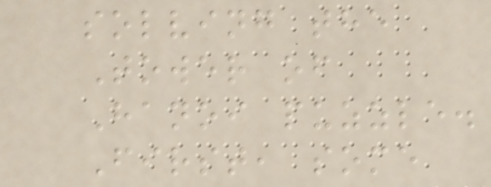solving the
Tower of
Hanoi puzzle.
First, some
